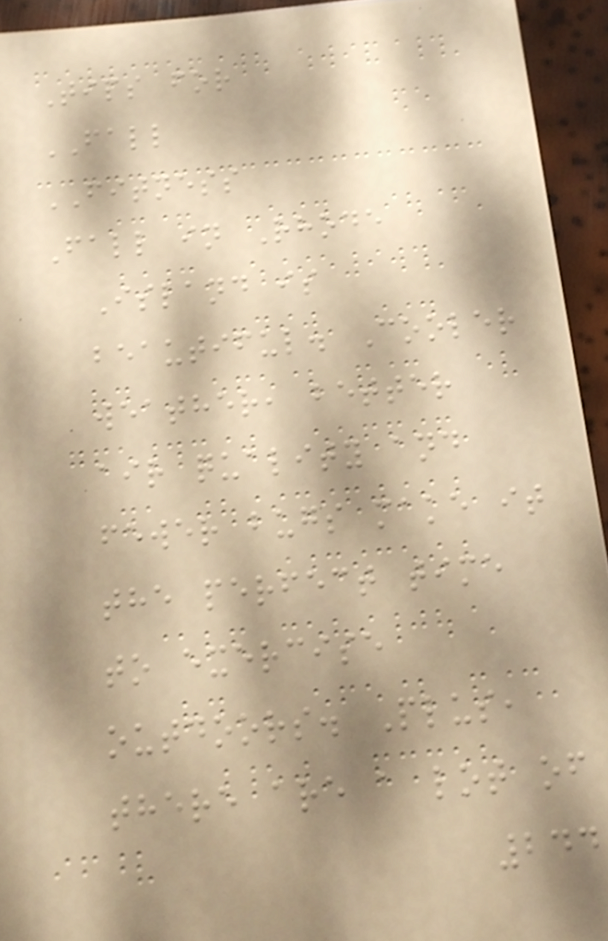Tips for
FALL
FITNESS
Fall in Rhode
Island is
beautiful. Cooler
weather, better
air quality and
fewer bugs make it
the perfect time
to exercise
outdoors. Plus,
there are a lot of
244
